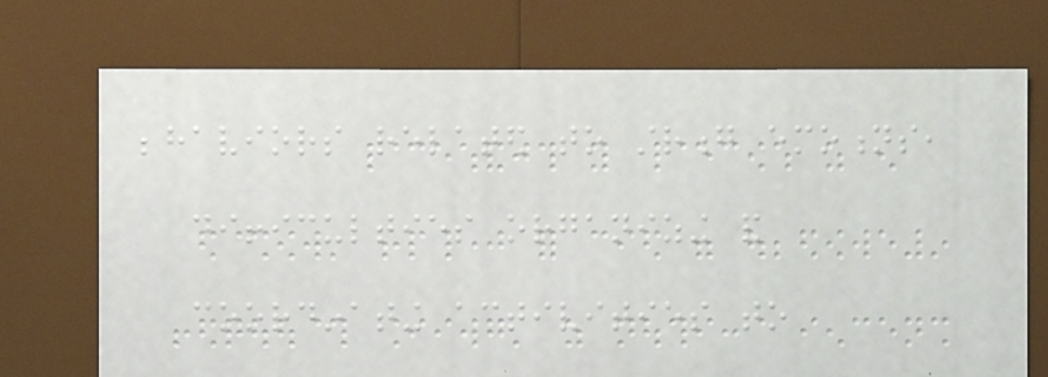behaviors related to strong emotions,
difficulties organizing and
coordinating activities to
